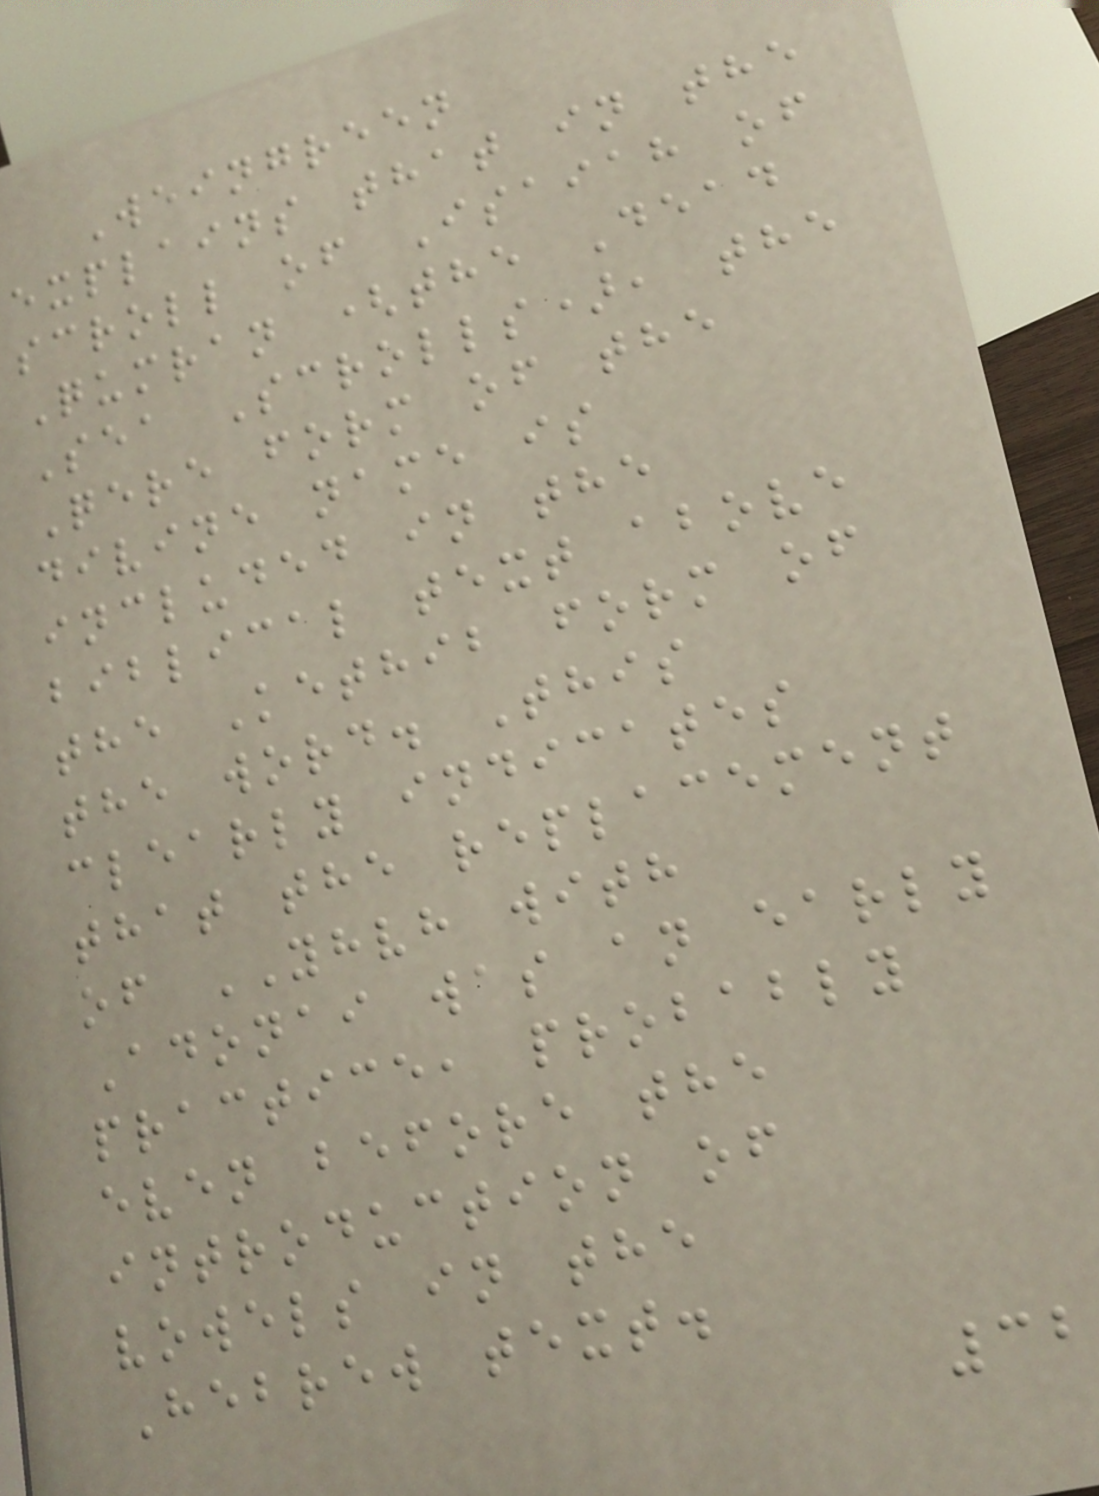Weingreen
explains that in the
scroll of Isaiah of
Qumran (the Dead
Sea Scrolls), the
Qere form of the
divine name is
included in the
biblical text above
the Kethib form of
the word. This
clearly indicates
that the replacement
of YHVH with
Adonai was an early
practice, probably
even before the
introduction of
vowels in the
Hebrew text.
32
